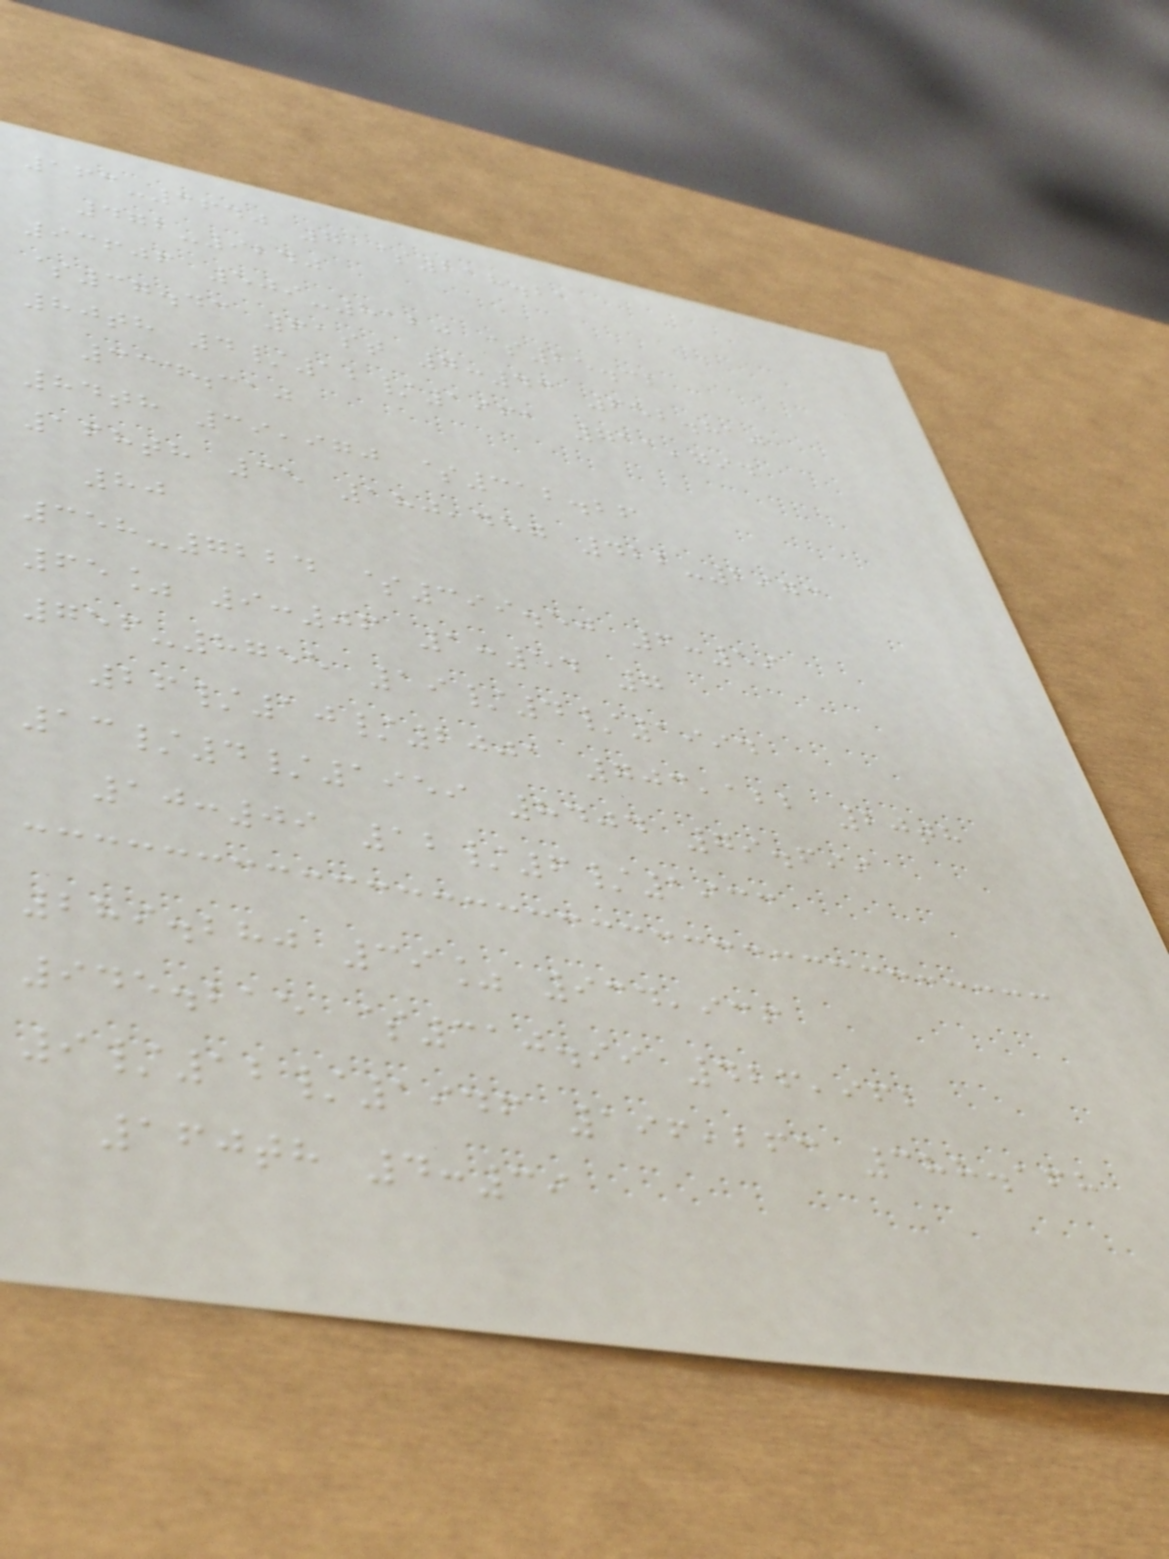163-3640 7 $218.21
472-9240
93606 509-8120 $25.32
$37.43 61st 7:43 652.810
80th 4/12/1961 711,794
334.310
84th 39,970 $312.26
168th 35 180,457 422-2973
80
358-7224 $399.50 6:59
65% 9:06 1:54 7
756-8755 19/4/1994
26/10/2001 703,122 20th
13/4/1959 8404 79.699
10:09 12/6/1933
289.280 39% 934,936
945.215 $310.99 426,962
9/12/1946 196,263 388.168
160th 4:39
